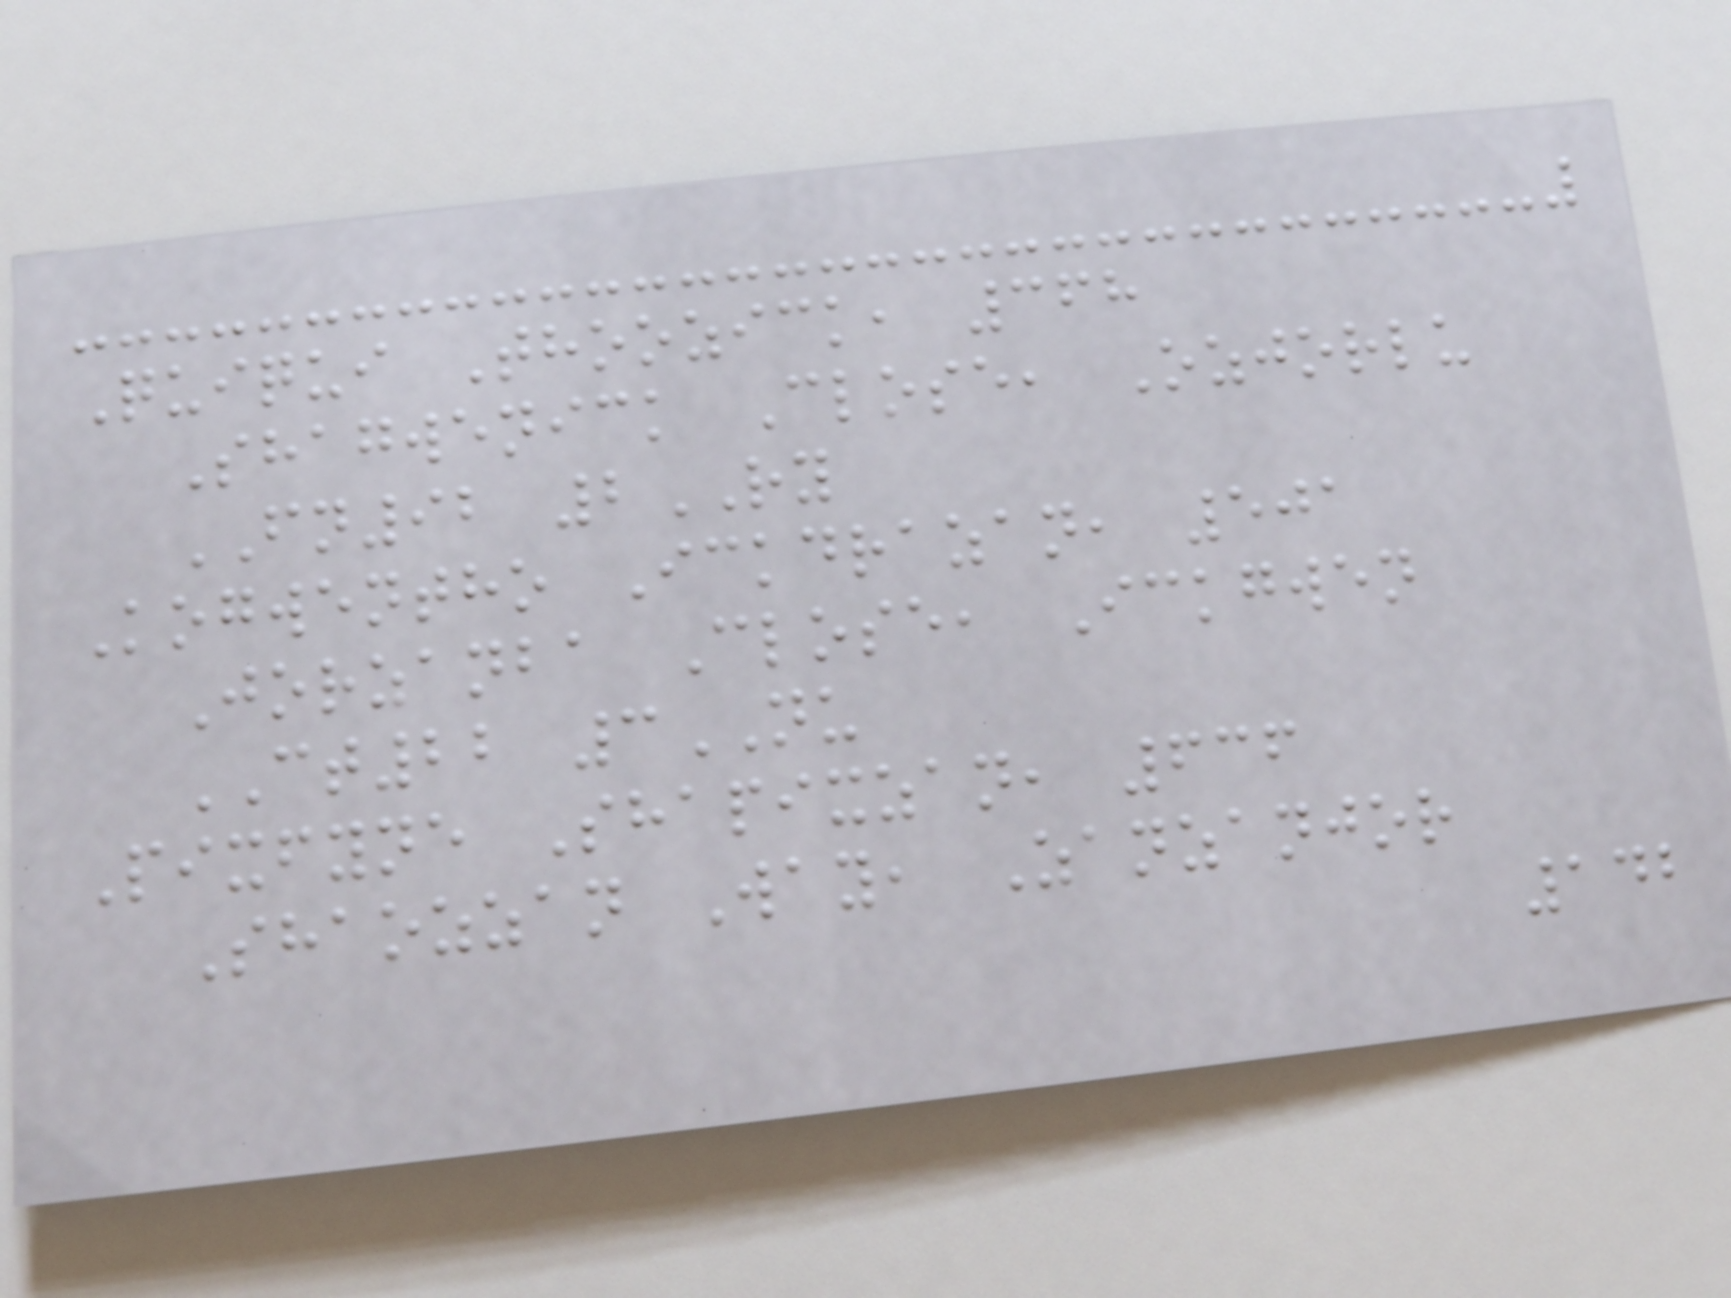Quiqui Thoozick, 368
Shagwenick Close, Ozjorlu
FN92 2RY
Kogwentho Ickdrazan, 501
Jorzanba Close, Ickgwen
CT22 3NU
Pixfyne Shapixzan, 636
Shaozzan Way, Zanzanjor
142
